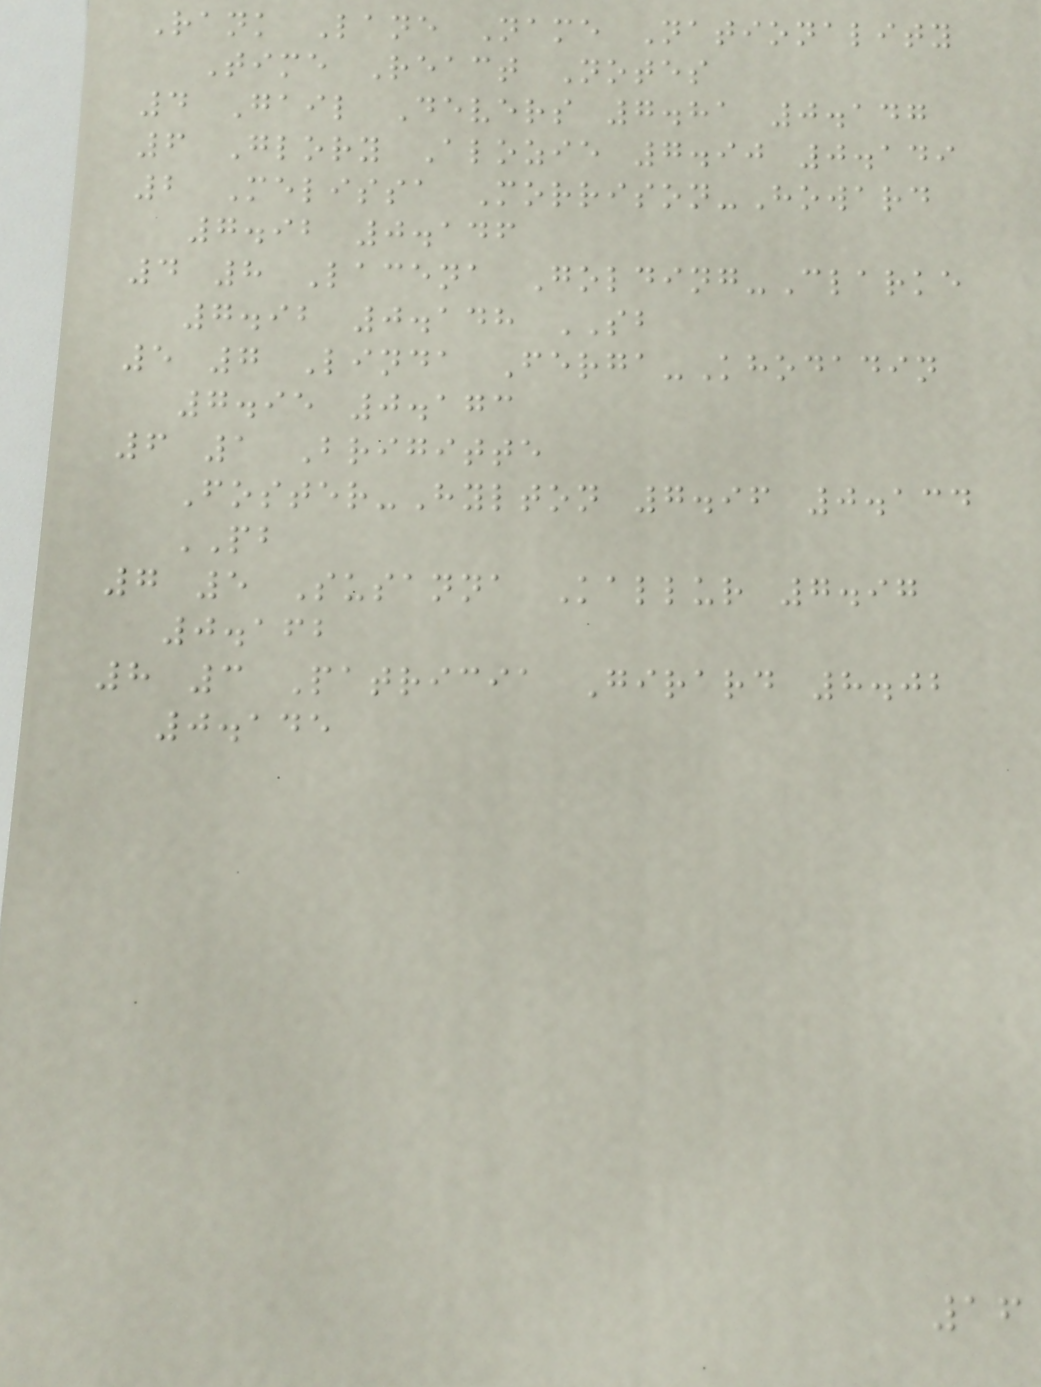Rank Lane Name Nationality
Time React Notes
4 Gail Devers 7.81 0.147
6 Glory Alozie 7.90 0.149
2 Melissa Morrison-Howard
7.92 0.146
4 8 Lacena Golding-Clarke
7.92 0.148 SB
5 7 Linda Ferga-Khodadin
7.95 0.173
6 1 Brigitte
Foster-Hylton 7.96 0.134
PB
7 5 Susanna Kallur 7.97
0.162
8 3 Patricia Girard 8.02
0.145
16
